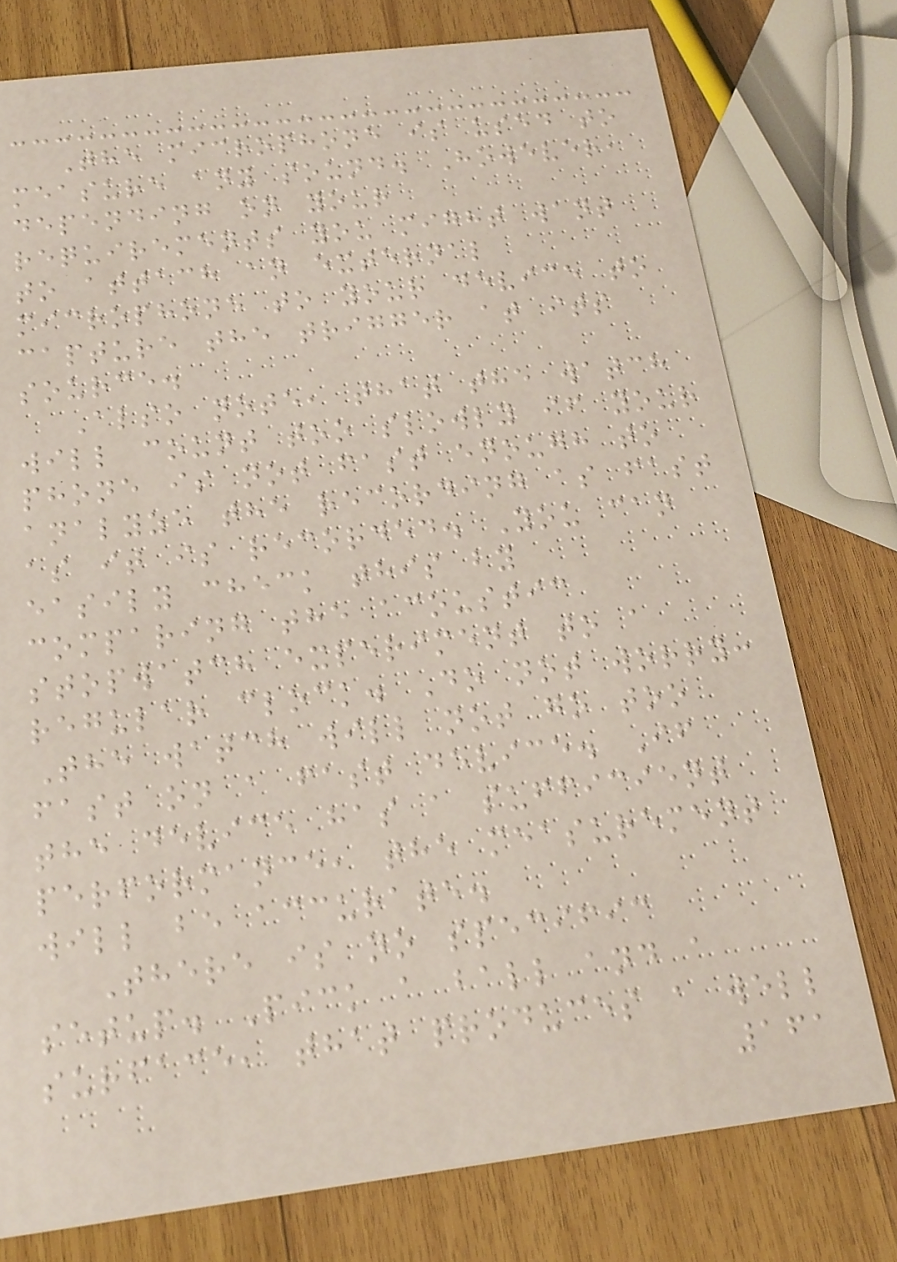The microphone is used to
measure any sound. However,
depending on your
requirements you might want
to attach an external
microphone to your device to
capture the trigger at its
source.
Also note, that the watch
will count too slowly if your
phone is not fast enough to
analyze the recording as fast
as it is recorded. You can
easily check this by
comparing the acoustic
stopwatch experiment to a
regular clock. Do not worry:
The watch will not go too
fast on a fast device. If
the device has a sufficient
performance, the measurement
will be accurate.
There is no specific
setup. Pick a ball and a
surface, that produces a well
161
